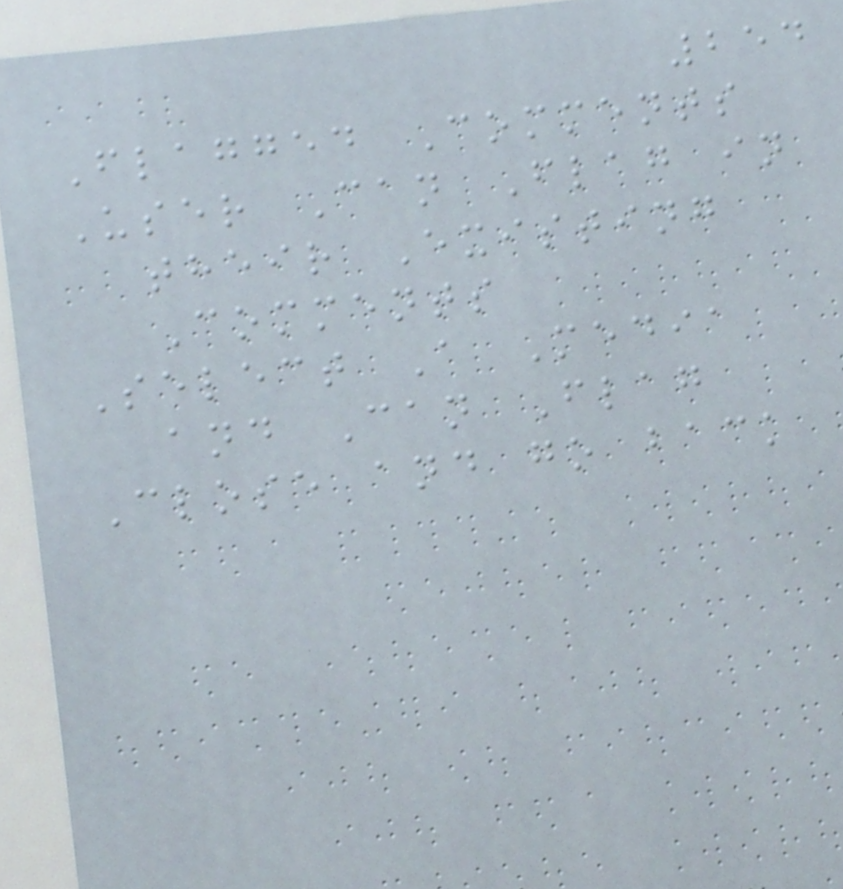254
Flagged Comments
User Can Flag in
their Existing
Comments
Select A Media
and Can Flag
Close and go back
